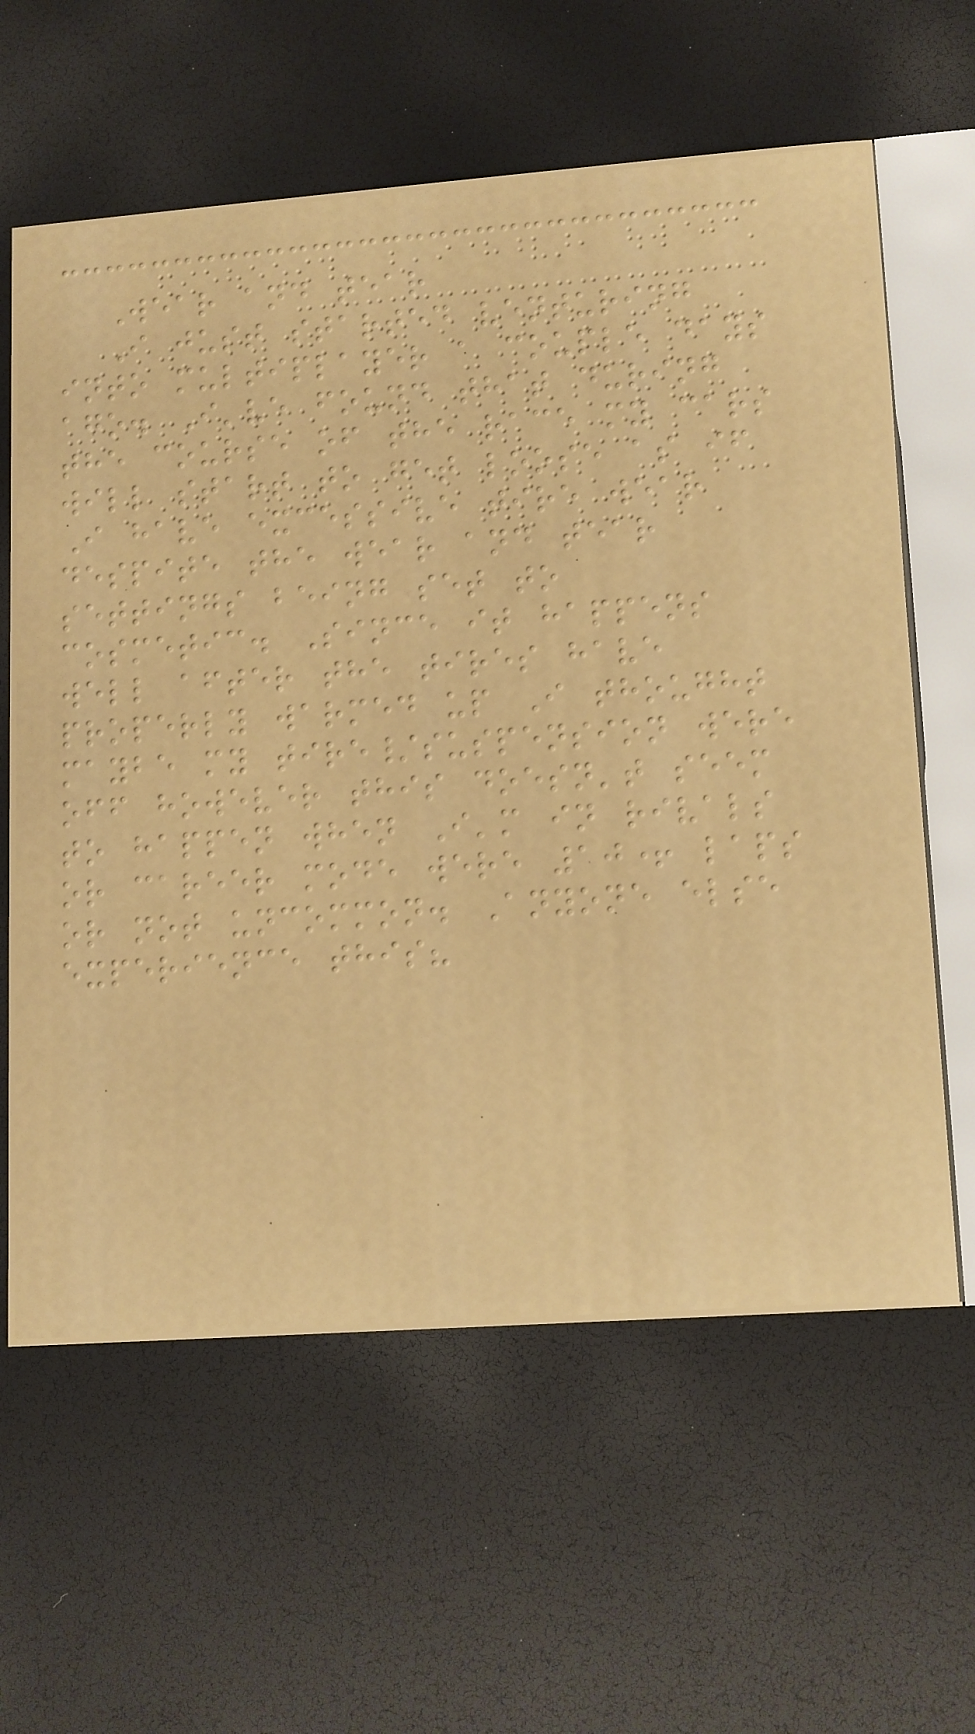Wear and tear
I just started venturing
into multiplayer a couple days
ago. I've found that during
the course of the race my cars
will start to get loose as if
I have excessive tire wear
despite the wear and tear
settings being set to
cosmetic. Since it happens
well after the tires have
properly warmed up I thought
maybe my tire/suspension were
off however this doesn't seem
to happen when I'm in rivals
or career mode were 10+ laps
or not uncommon. Anyone else
experience this?
